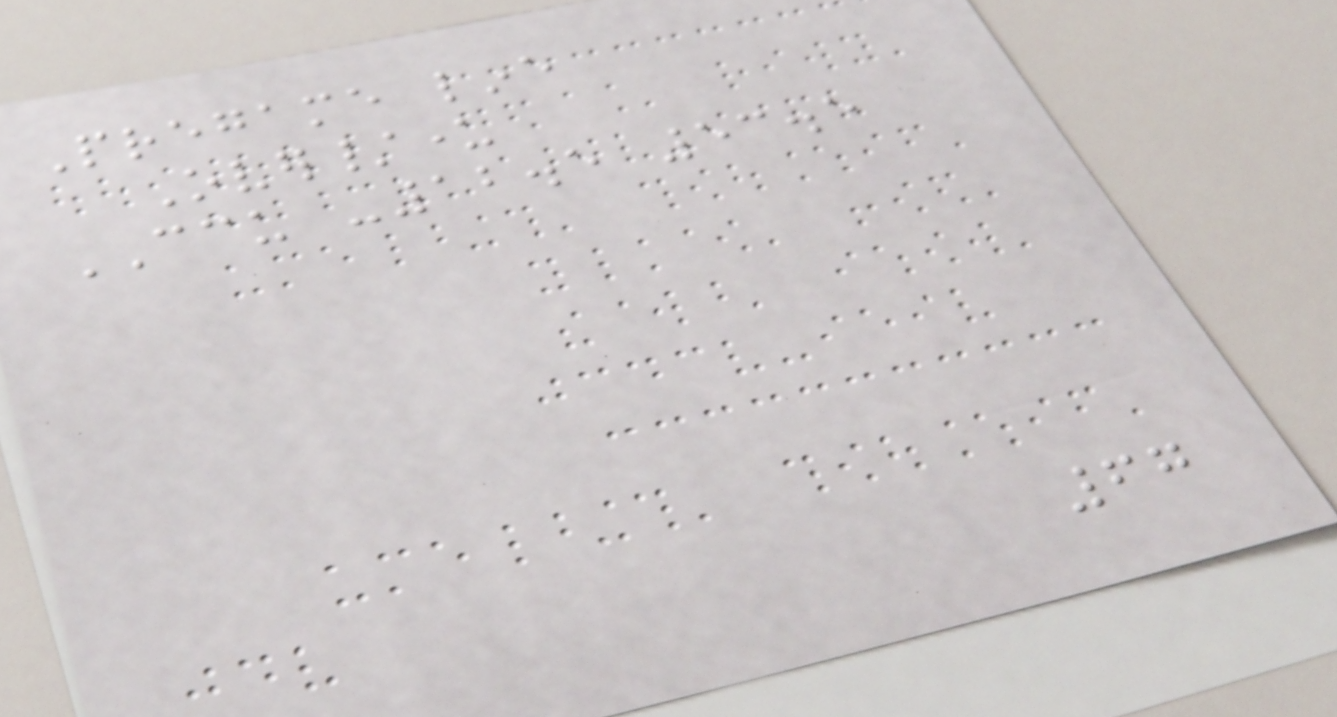Pregame line
Over/under
CCU -12.5 53.5
67
